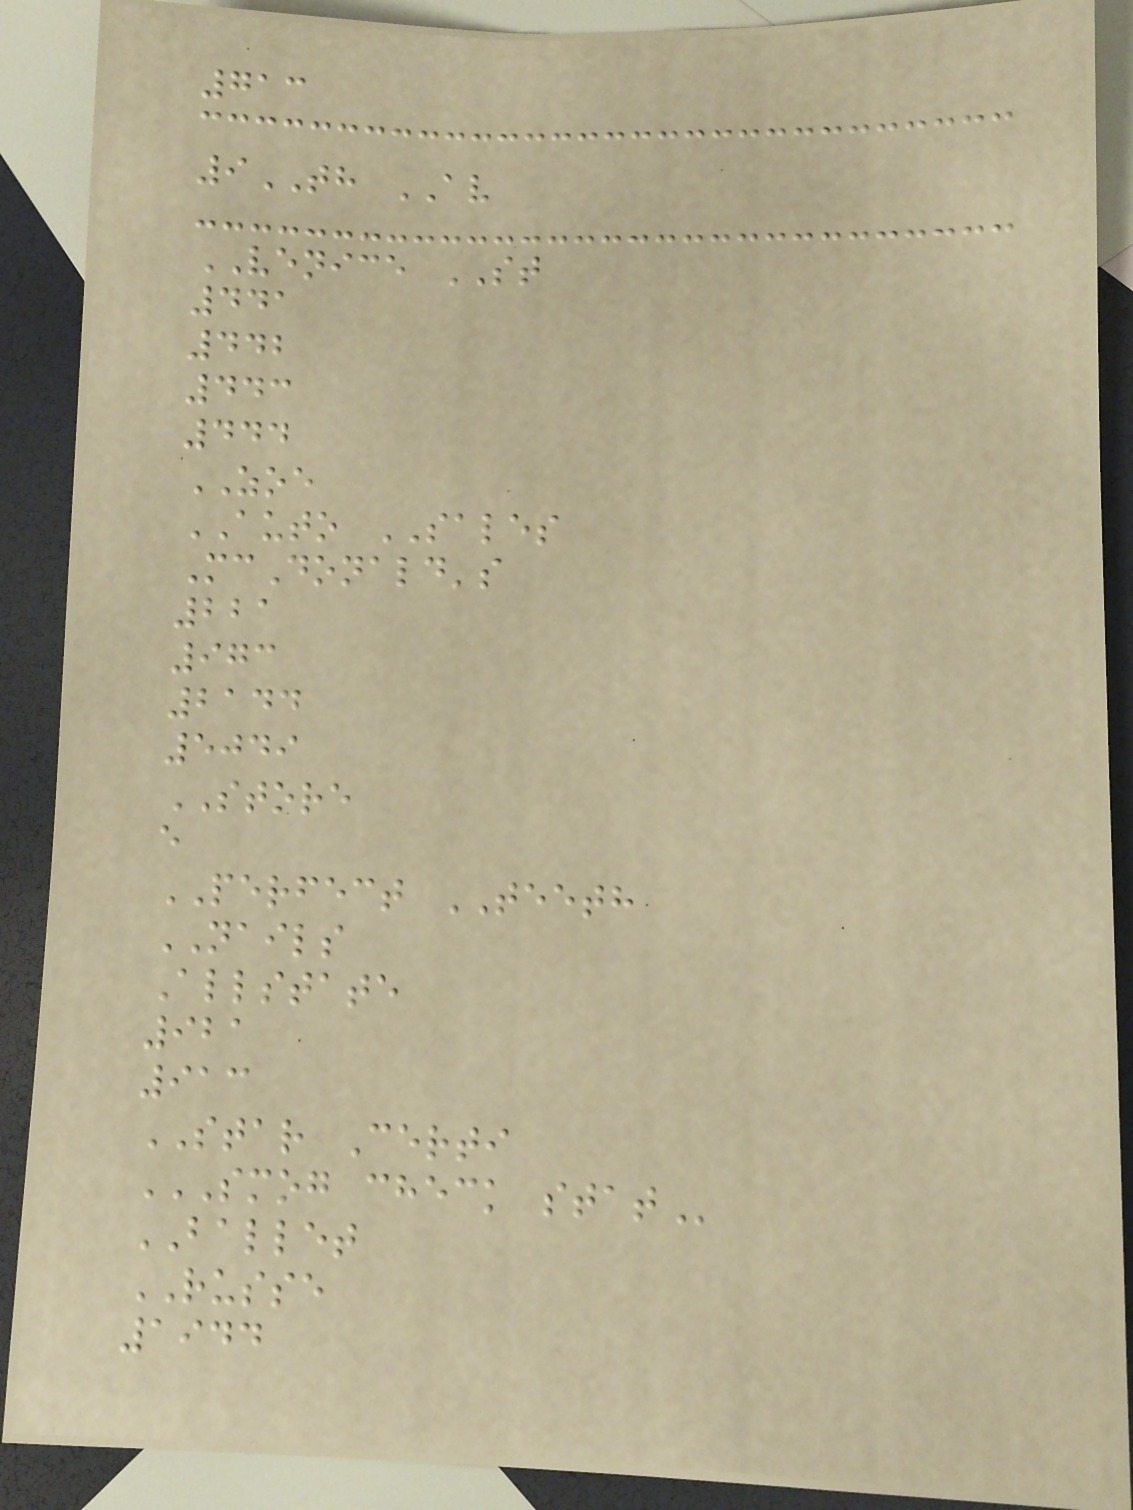713
9TH AV
VENICE ST
441
442
443
444
ZOE
AUTO SALES
McDonald's
221
973
2144
5049
STORE
e
PERFECT TEETH
NAILS
Allstate
921
913
STAR Certi
SMOG CHECK STAT
BALLET
RUSSE
1944
